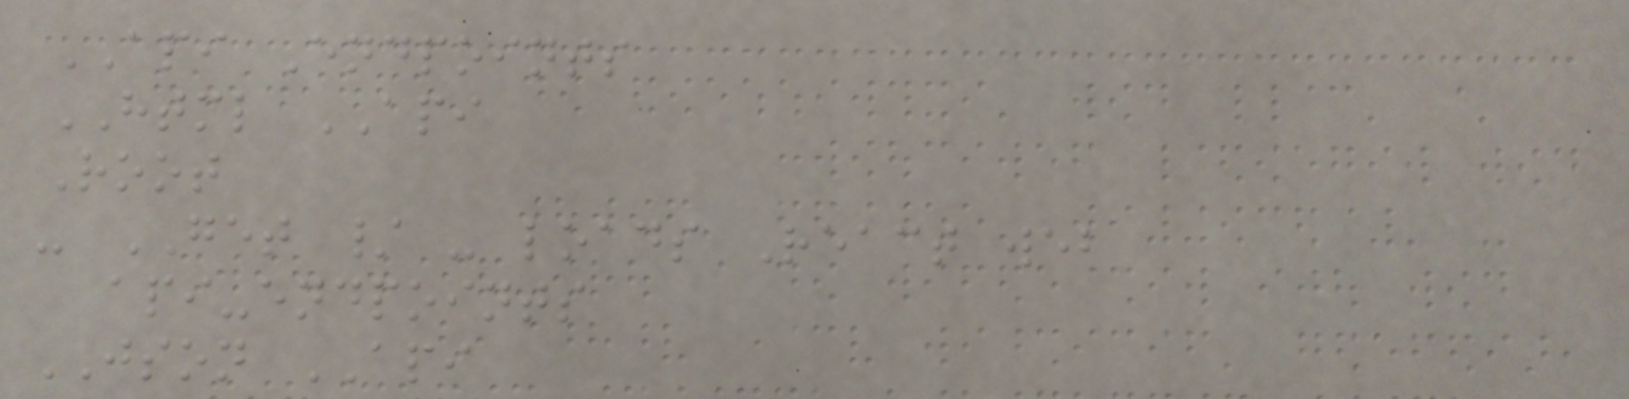API Endpoints
HTML API
Root
- GET / - loads React web
api-endpoints
JSON API
